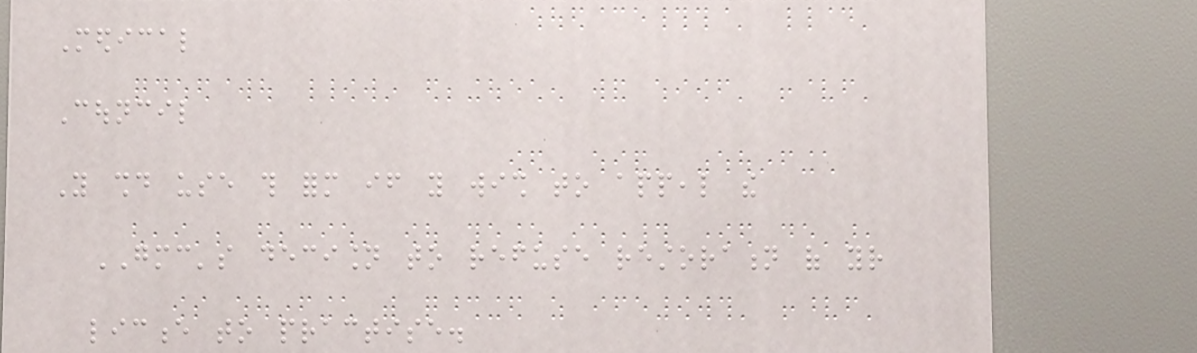Medical
Council
You should use this form if you wish to appeal the
GMC's decision to refuse restoration of your
licence to practise.
